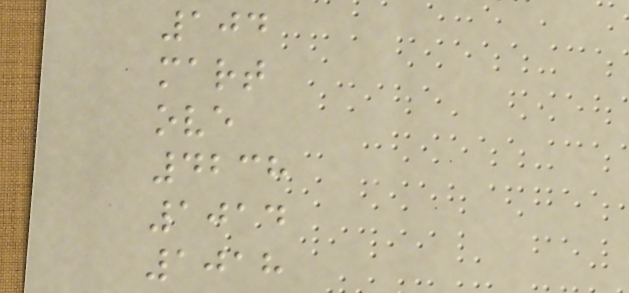104
mart
ove
4238
1014
1018
